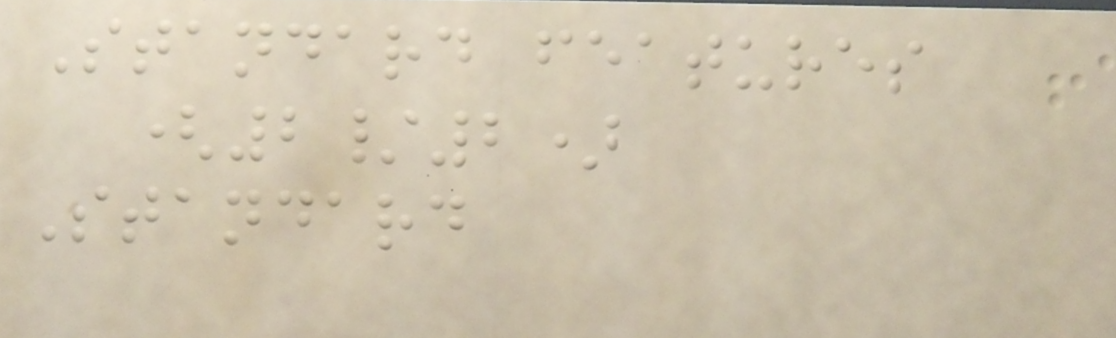Standard features
(2/2)
Standard
